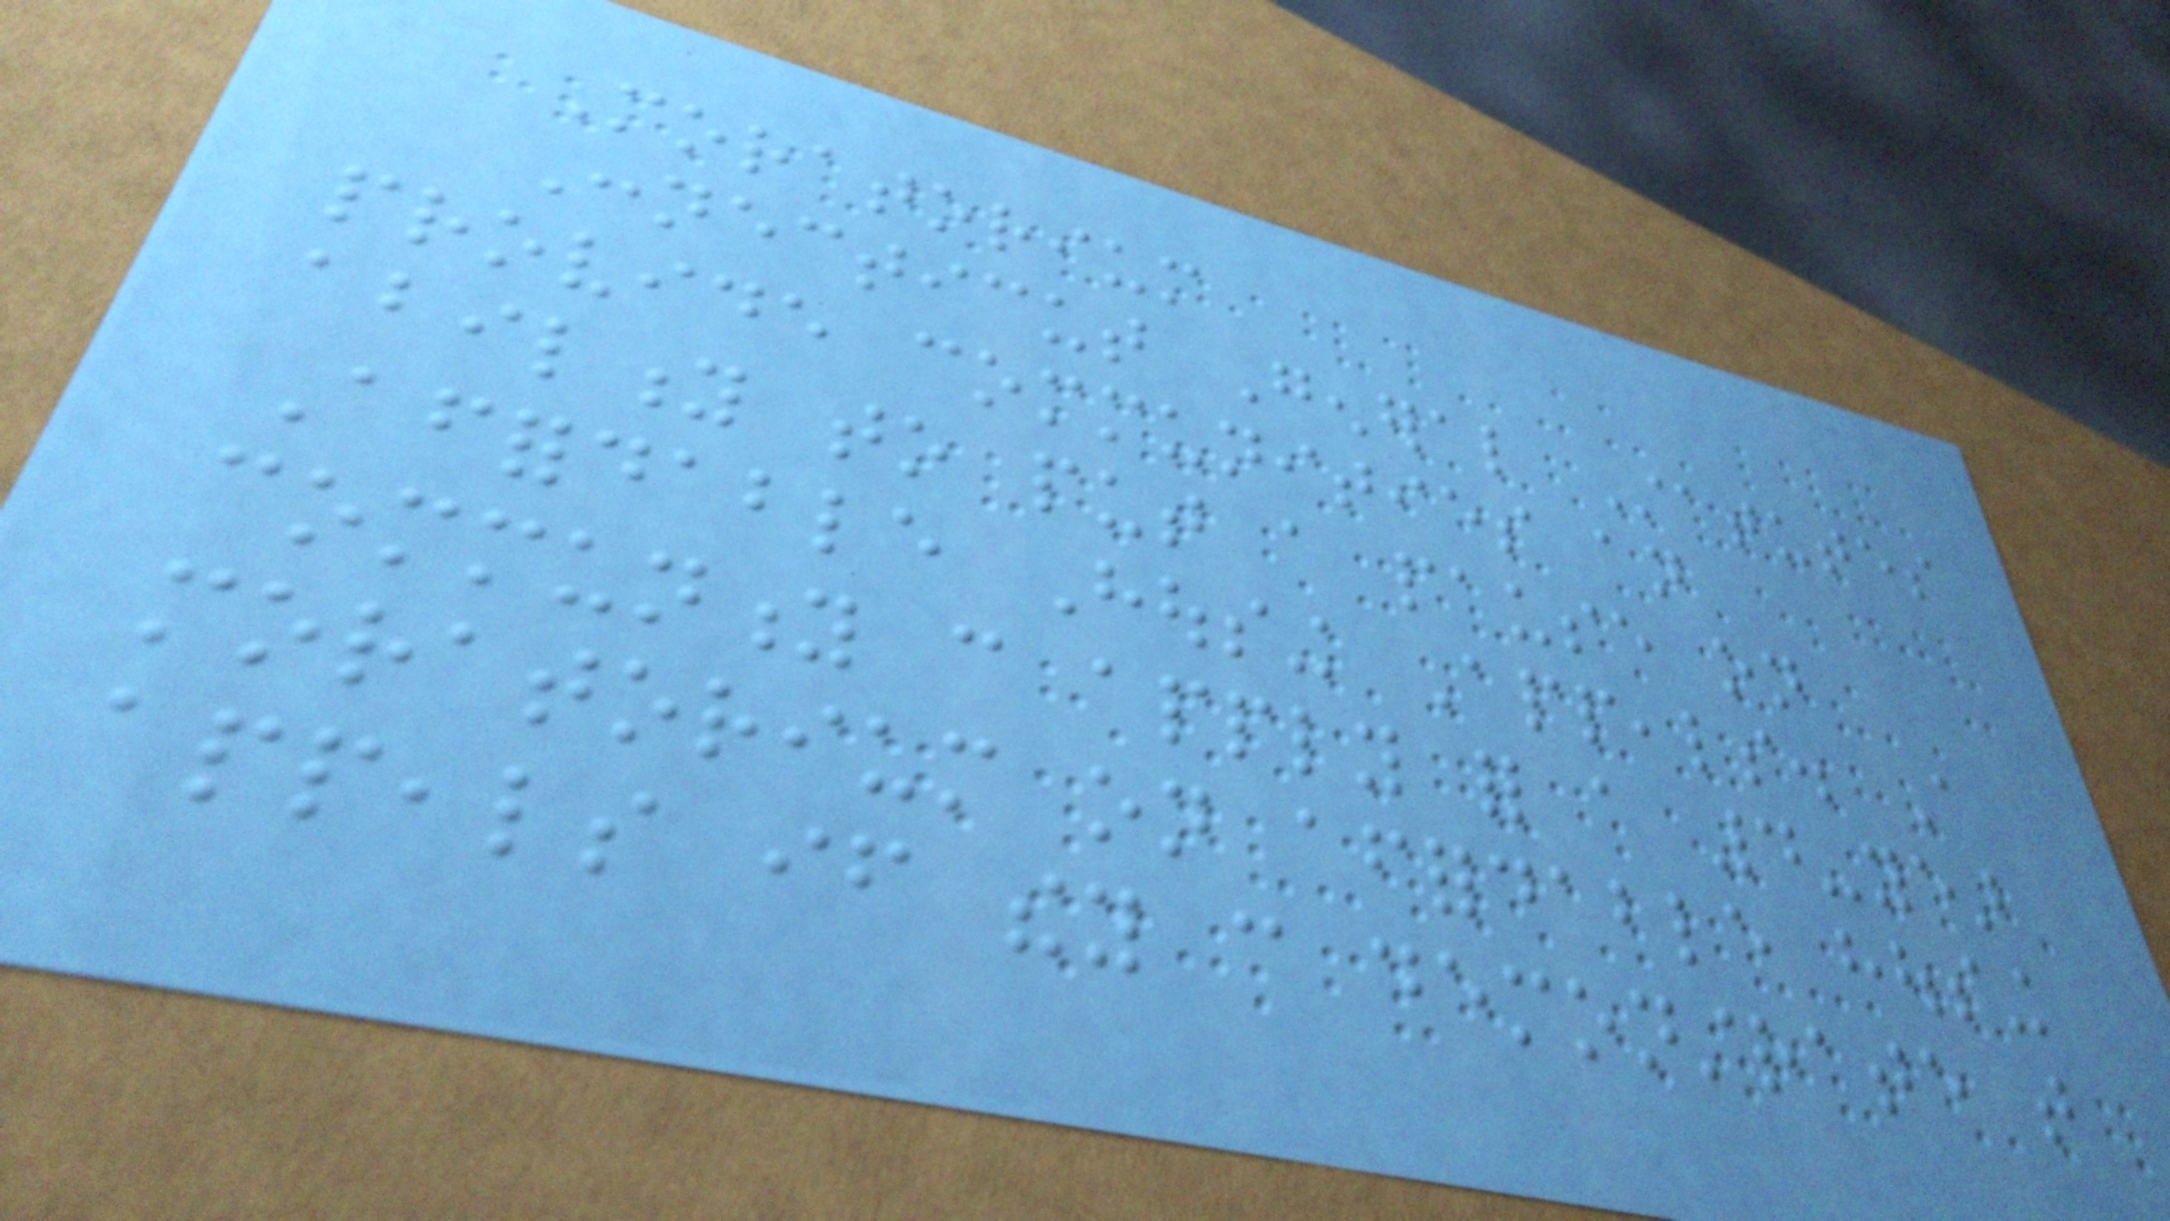Moratorium
Connecticut General Statutes
provide communities an
ability to put a pause on
Affordable Housing Appeals. A
community can apply for a 4-year
moratorium on affordable housing
appeals if they can demonstrate that
